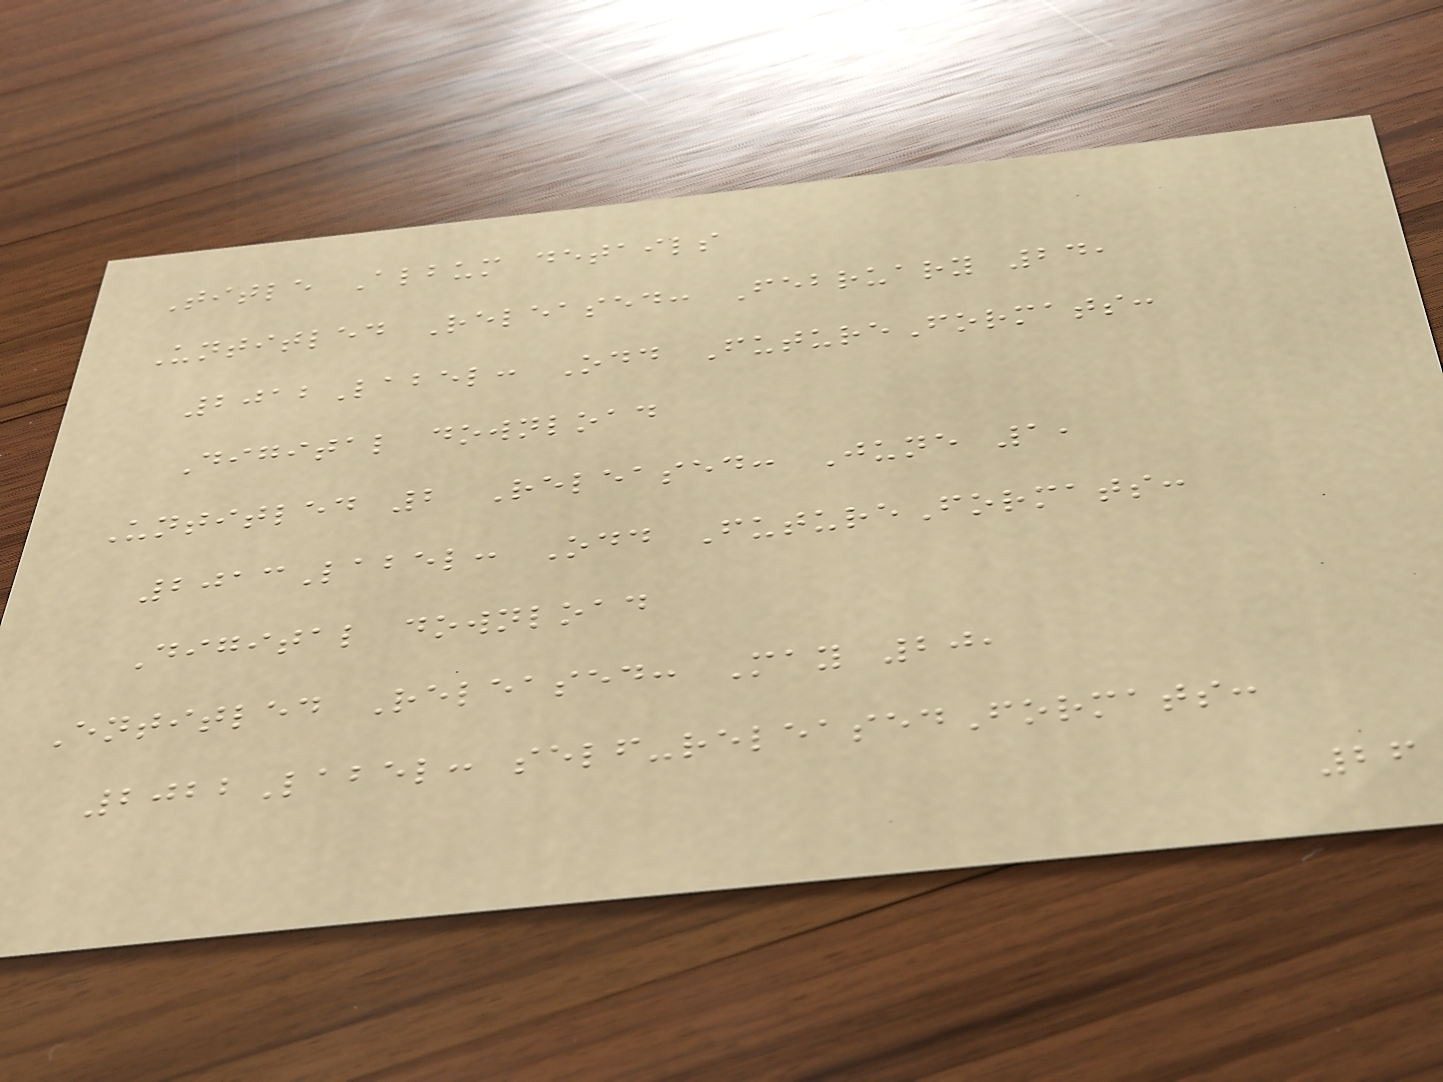Title Album details
Untitled Released: February 24,
2012Label: Odd FutureFormats:
Digital download
Untitled 2 Released: June 1,
2013Label: Odd FutureFormats:
Digital download
Entitled Released: May 20,
2022Label: self-releasedFormats:
26
